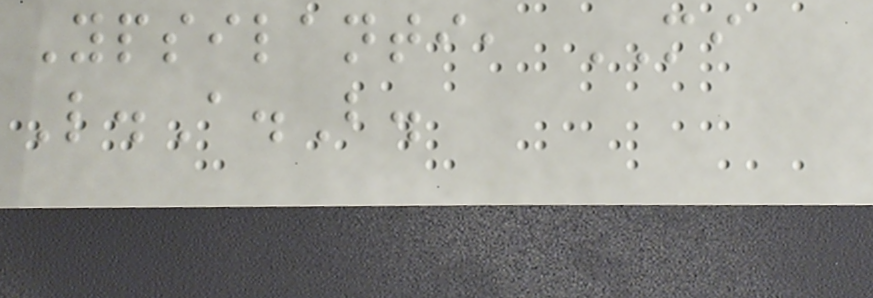Ypsilanti, MI
L.A.B.
